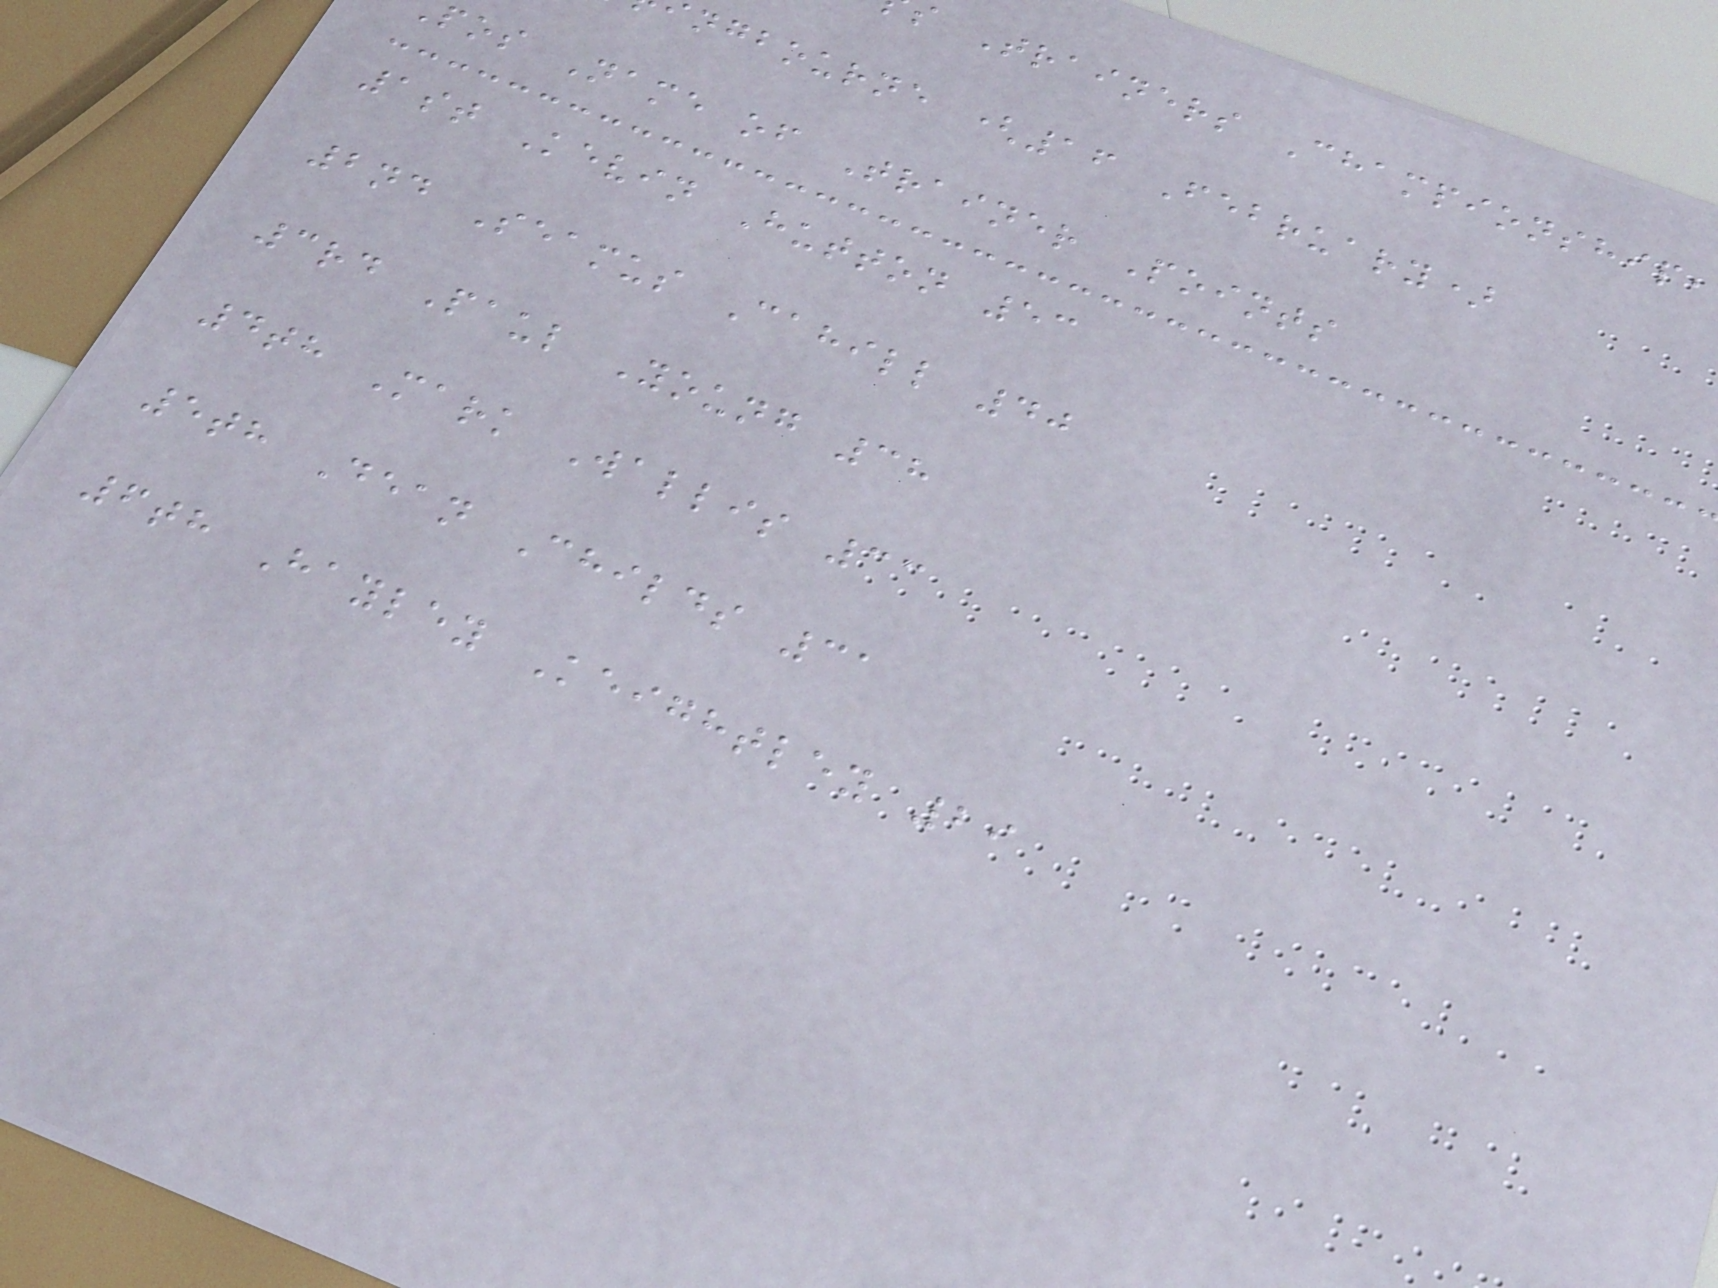s Trainers Championship,
ngbourne (16 February)
pos Name of Trainer Points
1st Kevin Hutton 53
2nd Seamus Cahill 40
3rd Paul Young 38
4th Mark Wallis 33
5th Dean Childs 31
6th Hayley Keightley 29
